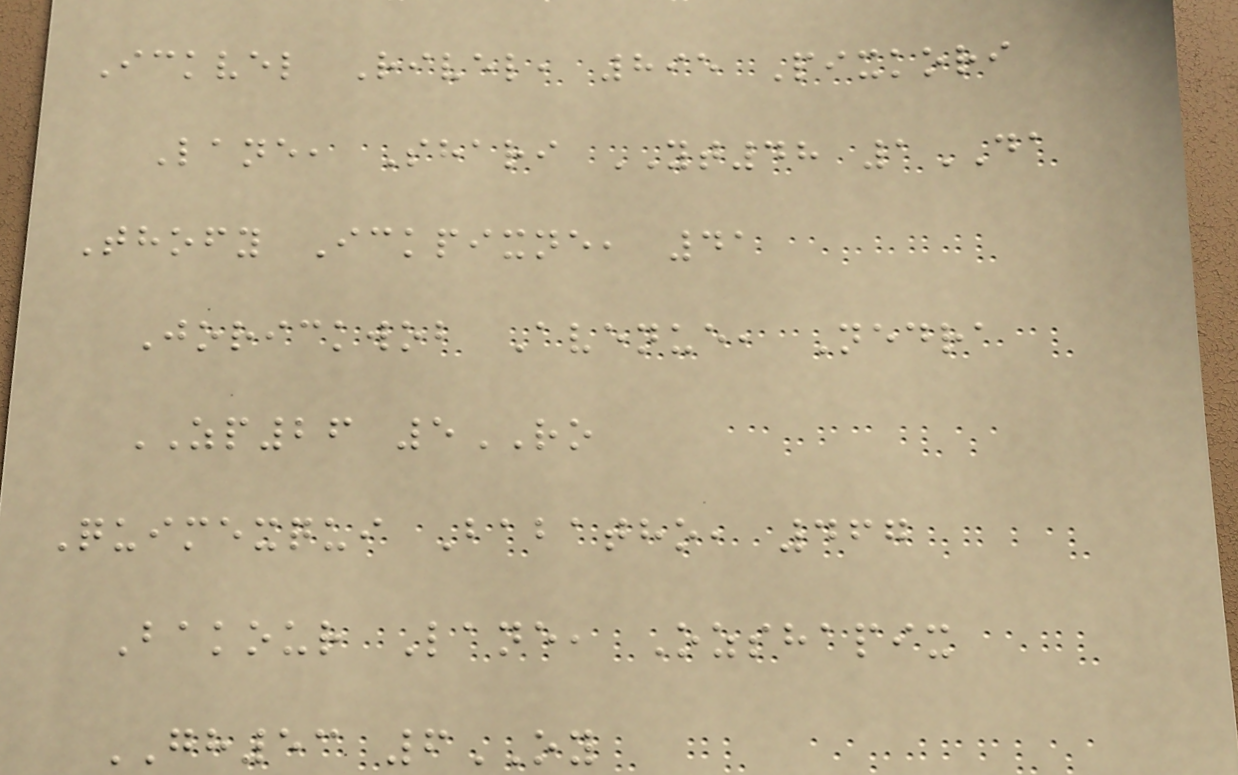Ickvel Rivel, 895 Pixkori
Lane, Shari YT48 1DA
Thofy Ickpixne, 41
Jorickwob Avenue, Nedra
ZP26 5RO
Quimexqui Babatho, 467
Bakour Lane, Ozshapix
GH53 6OY
